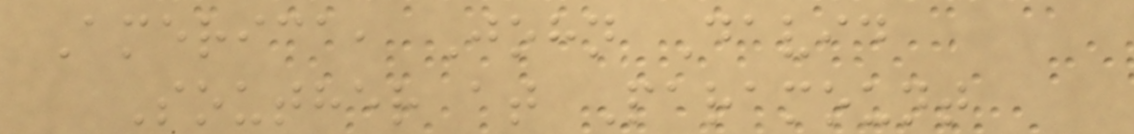America, John David
Souther at Paramount
